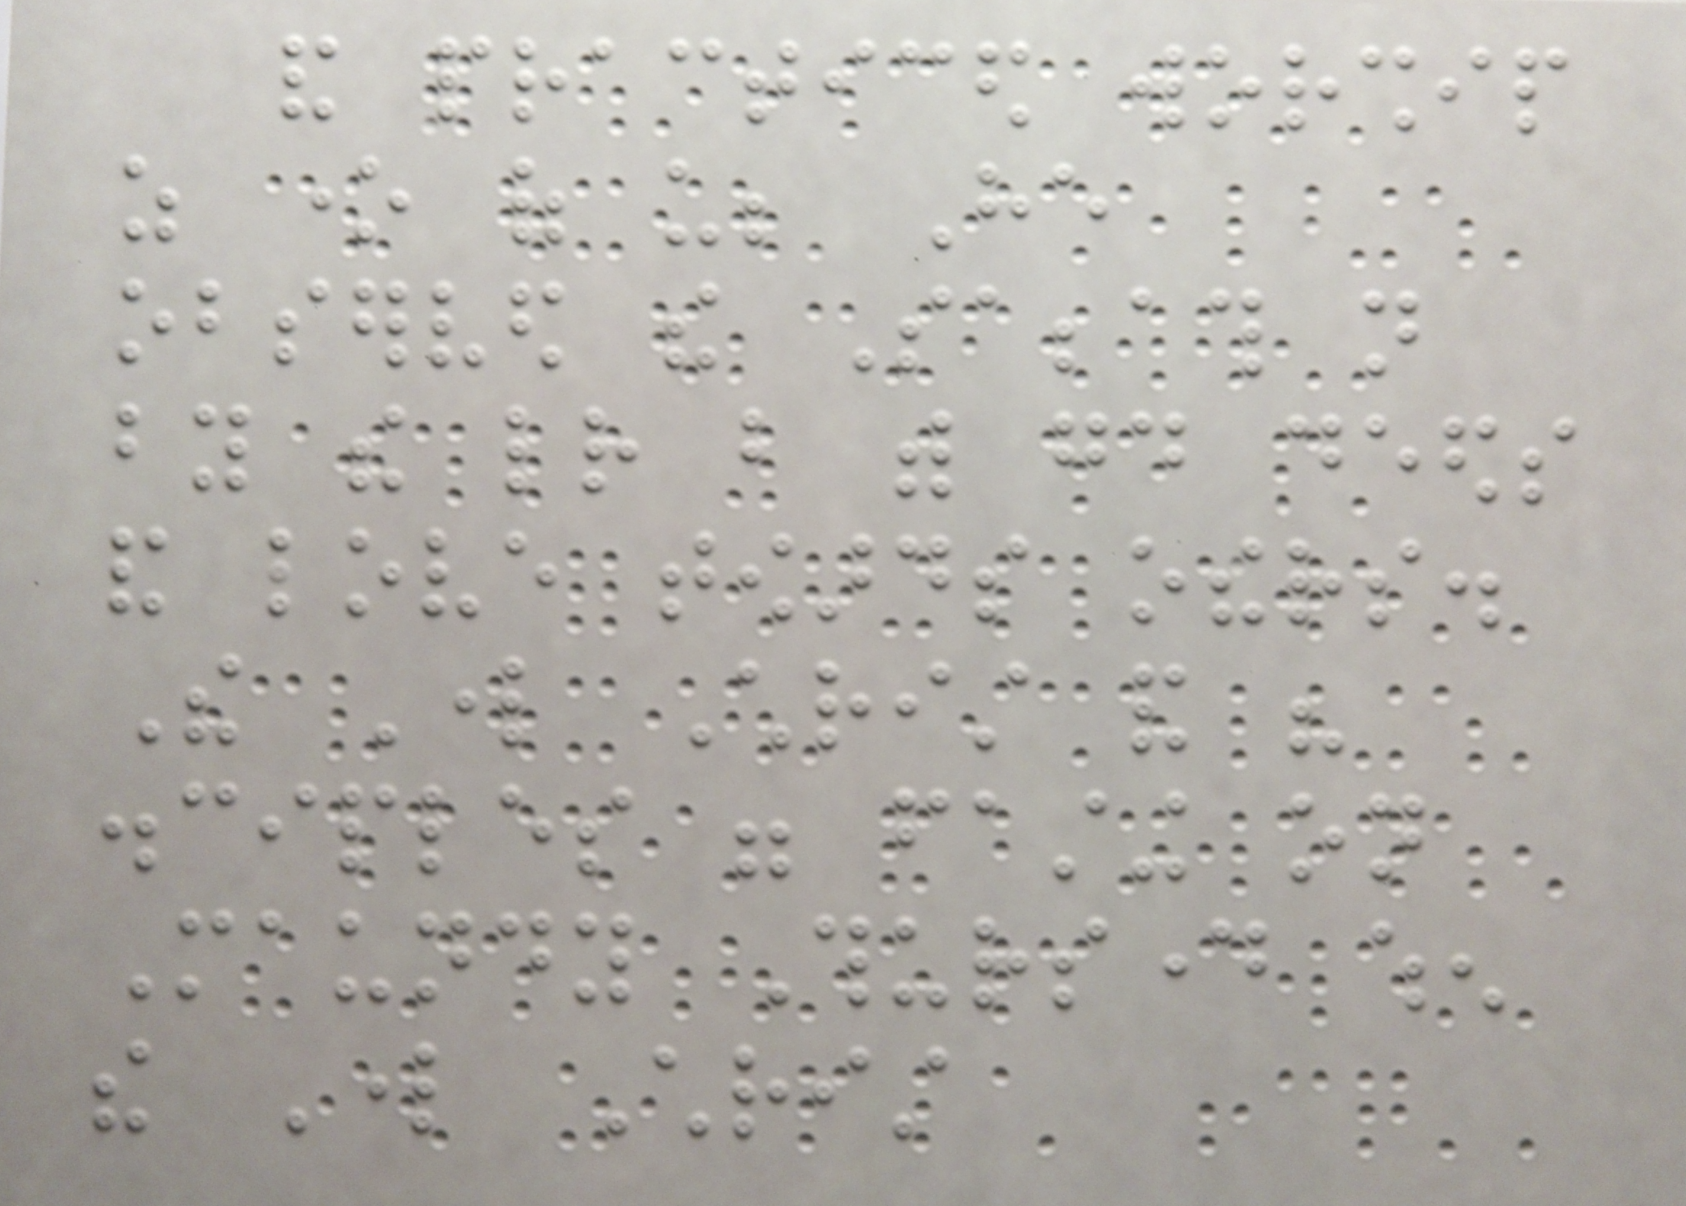and practiced worship
as one of us; He
observed the Sabbath not
by the letter but with good deeds
and love towards others.
The Lord Christ and his
disciples were fasting on
Maundy Thursday when
the Lord Christ
